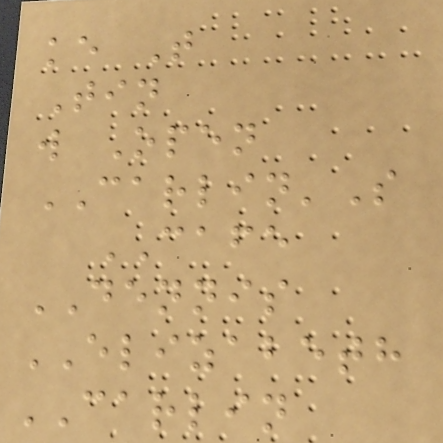ke T
Tin
w Open
CARLIN'S
CAFE
DENNIS
ELIZABETH
CARLIN
